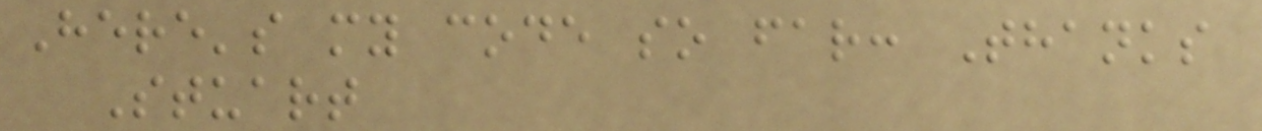Here's my code so far: Thanks
Stuart
